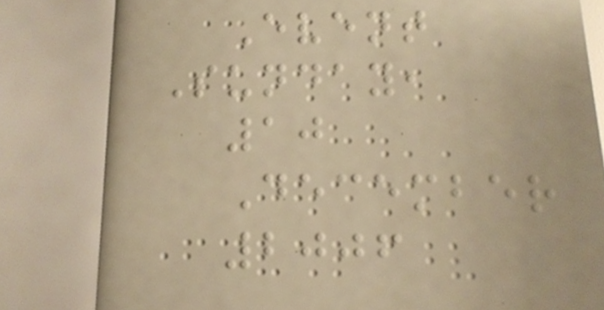Event
Sunday,
10
December
2006
